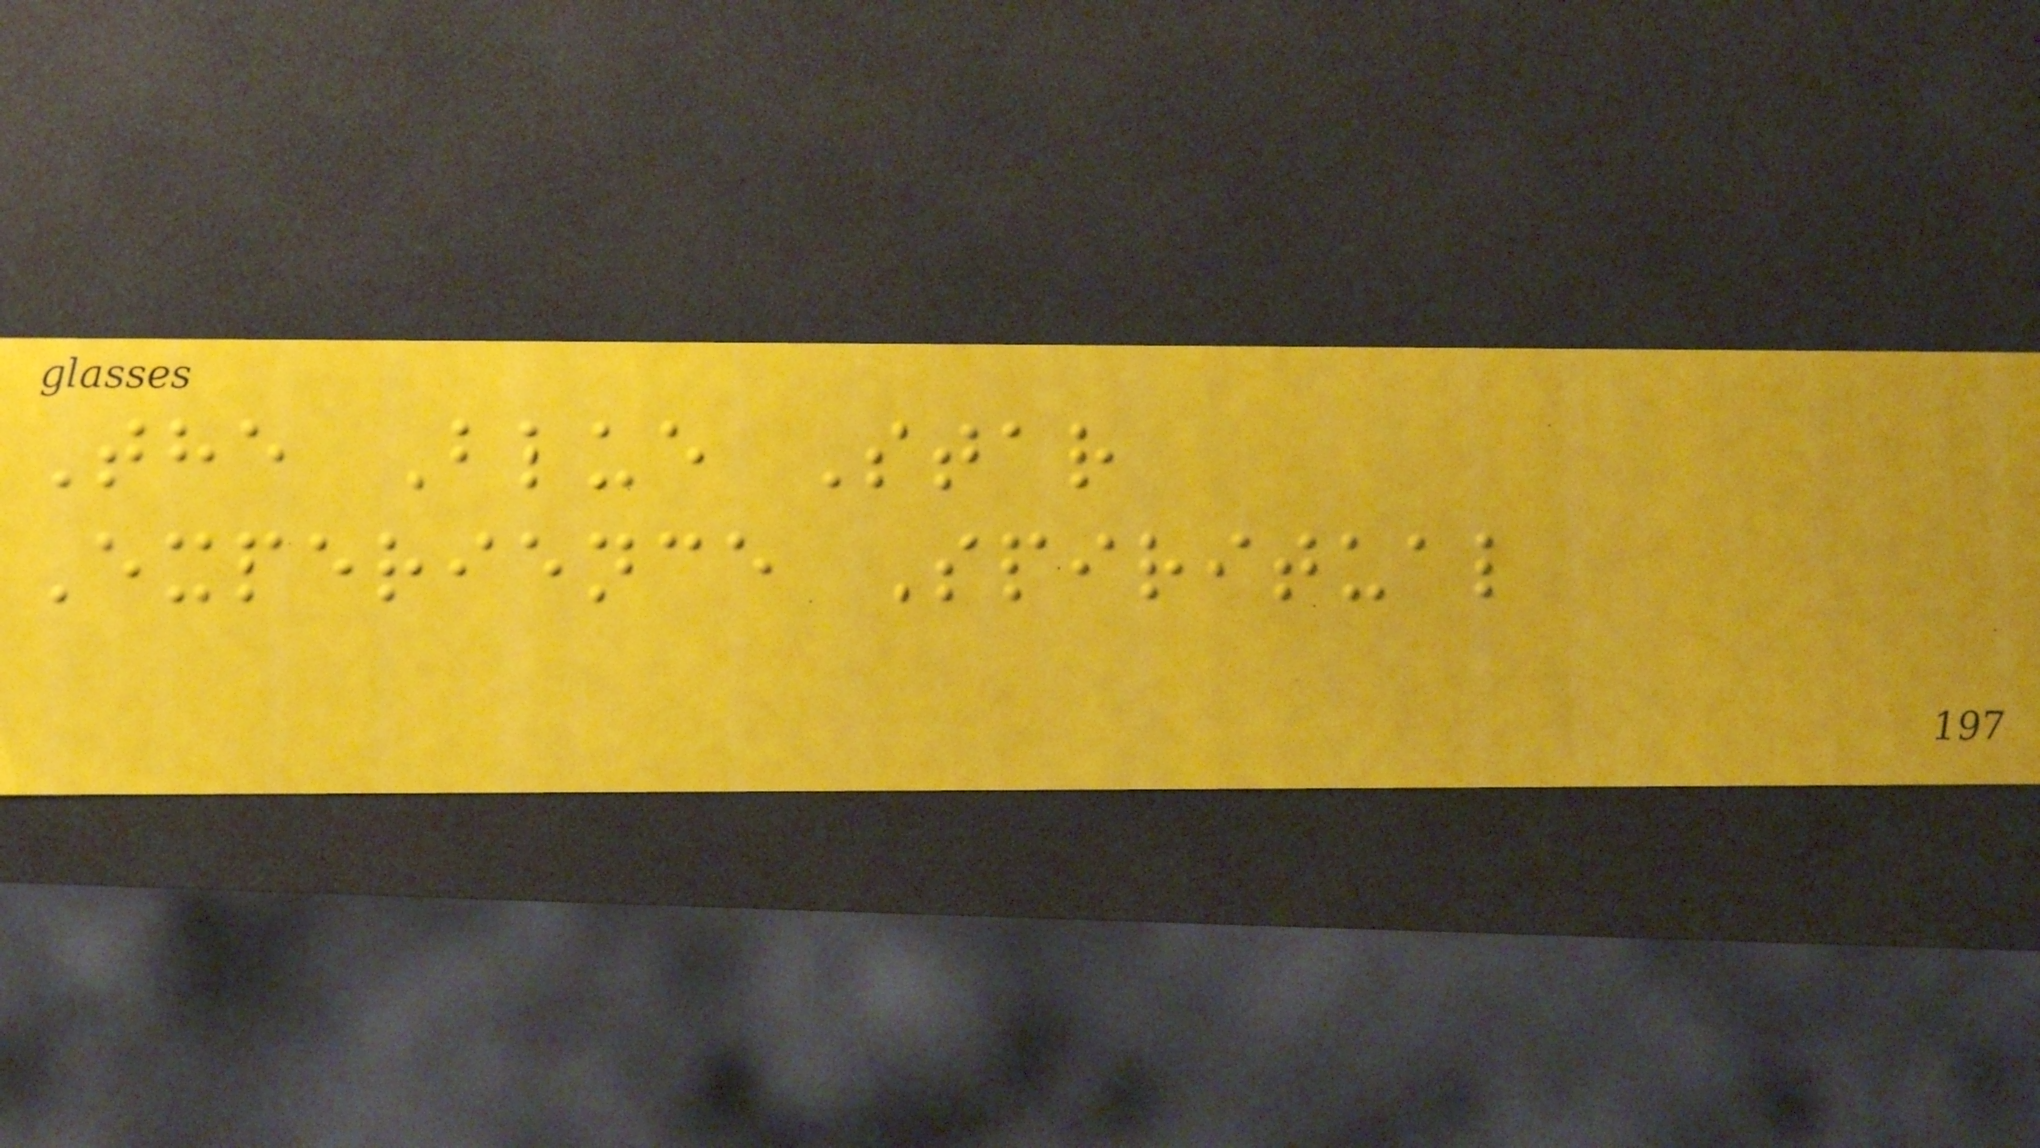The Blue Star
Experience Spiritual
